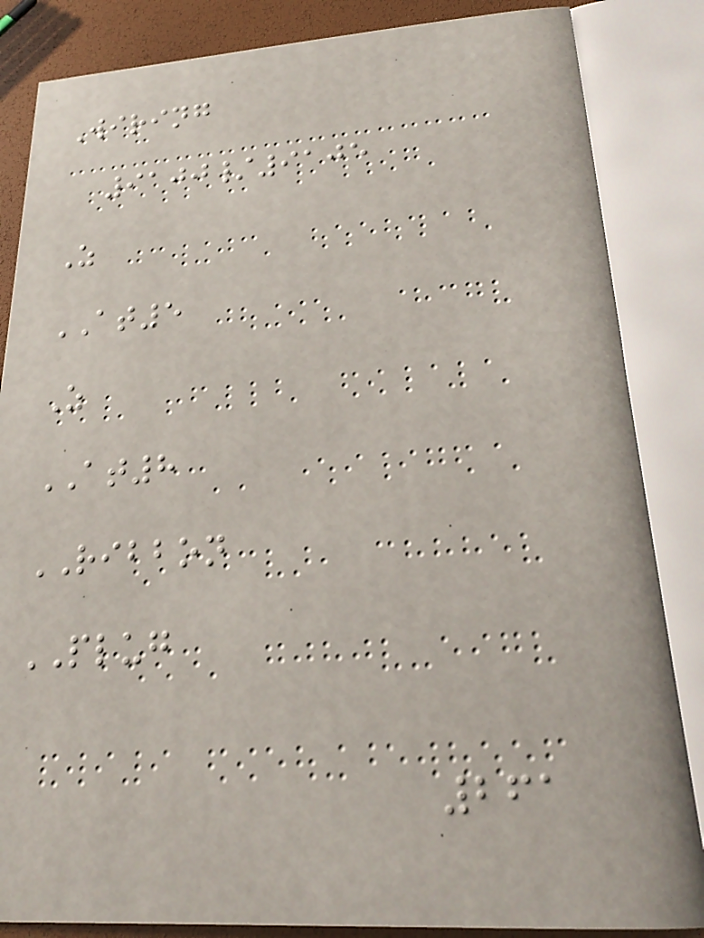Wiring
9100/9105
Z
AT5
Z
AT8
RIBBON
PLUG
261
